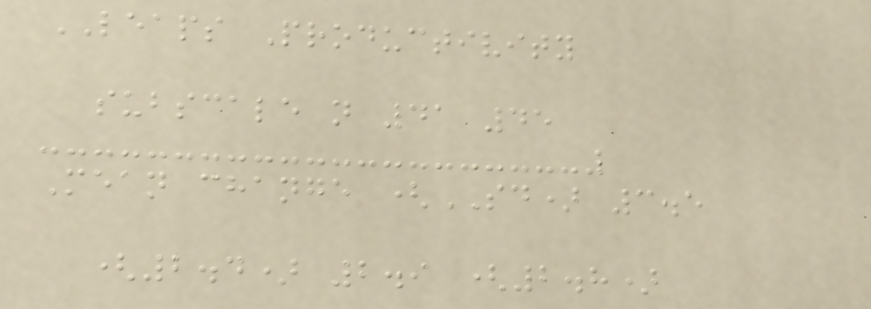LEAPS Productivity
subscale n 41 45
Mean change (SD) 3.5
(2.4) 2.9 (2.8)
